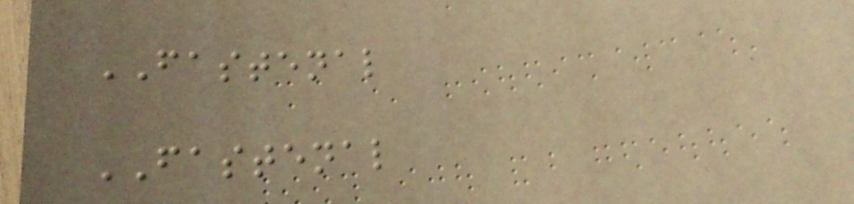FASTENAL
FASTENAL
